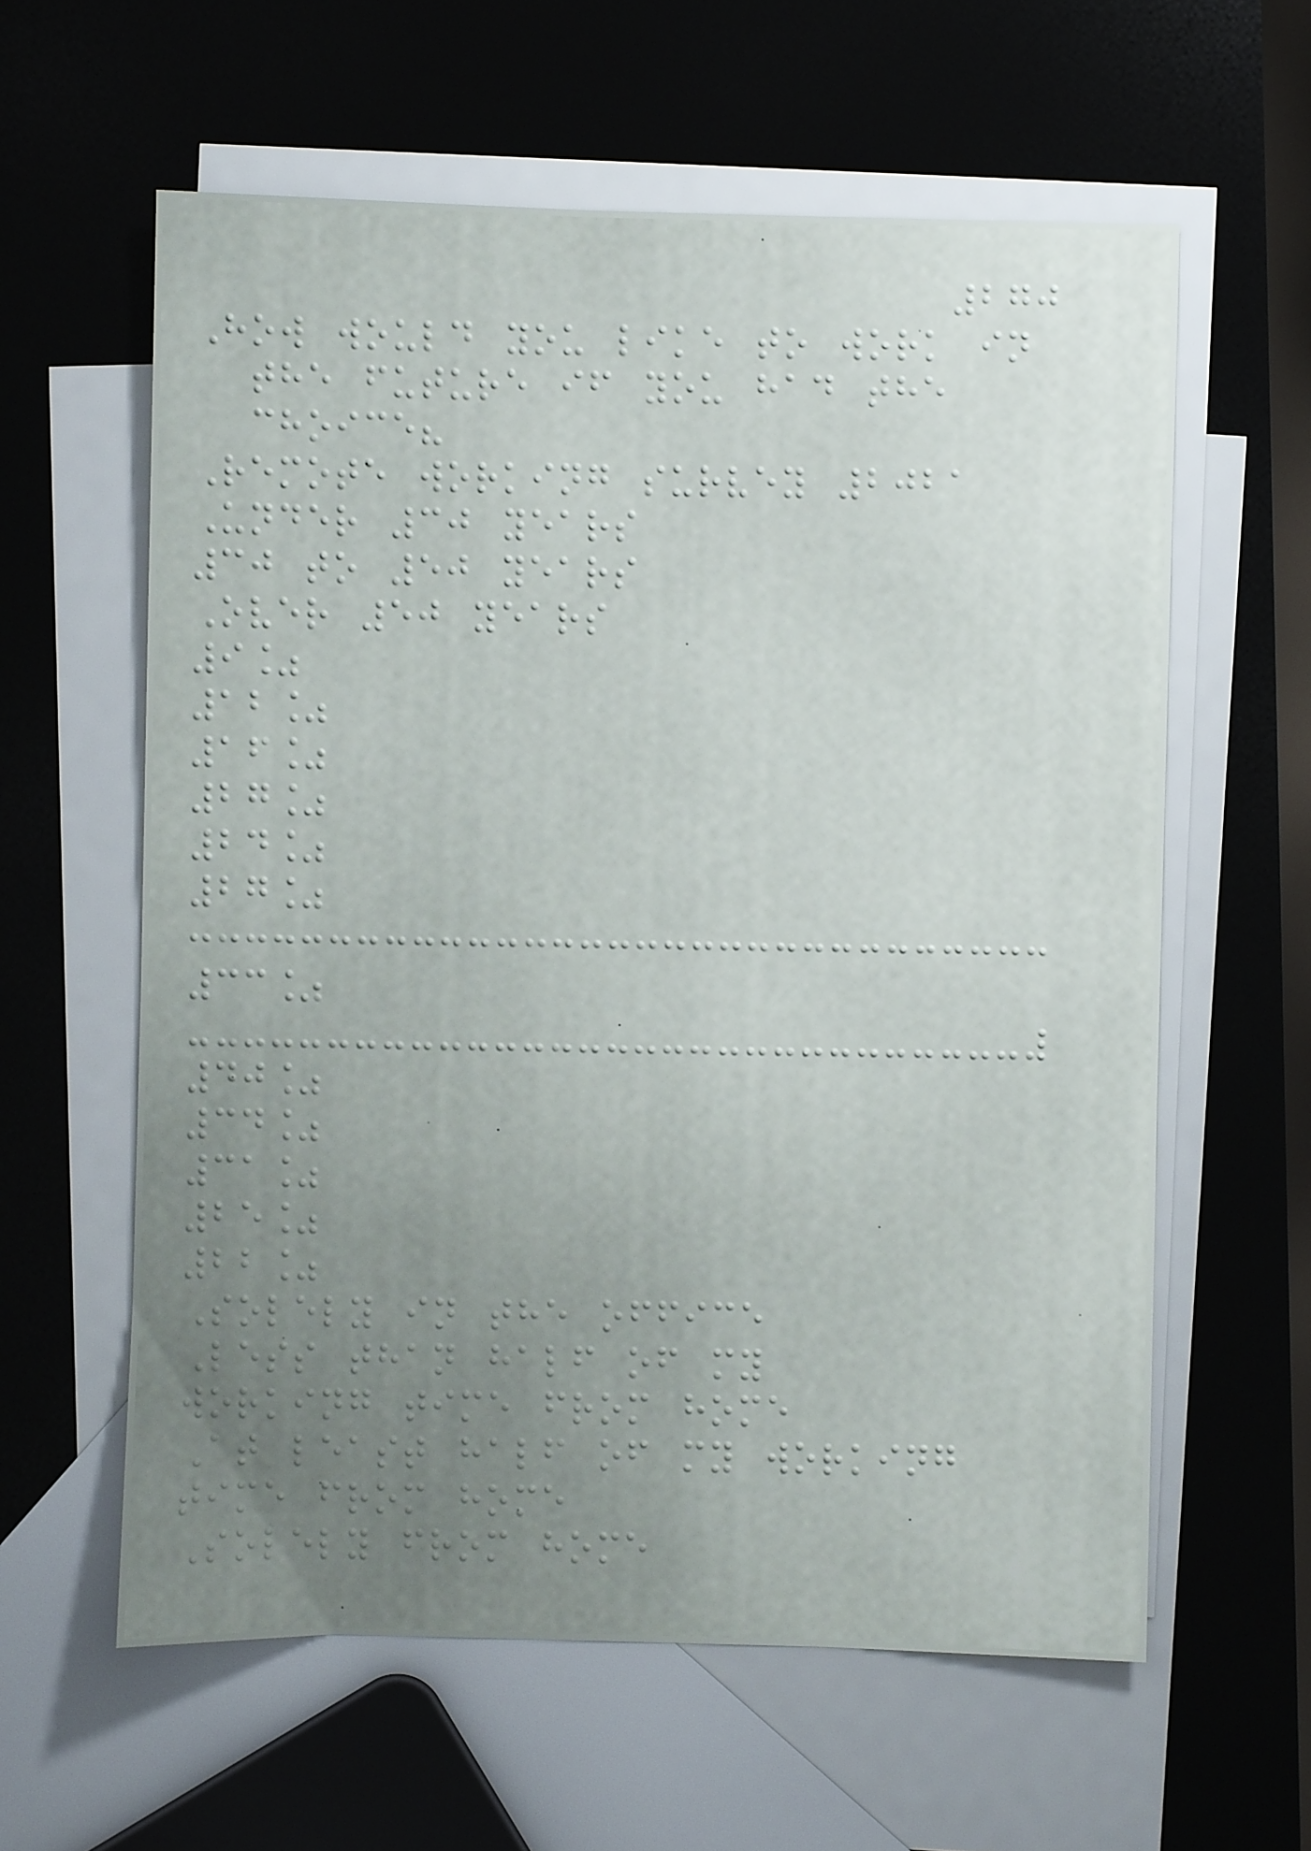270
How would you like to work in
the future if you had the
choice?
Remote working survey 2021
Under 30 years
30 to 50 years
Over 50 years
9%
12%
16%
27%
24%
27%
33%
40%
34%
31%
25%
22%
Solely in the office
Less than half of my
working time from home
At least half of my working
time from home
Solely from home
